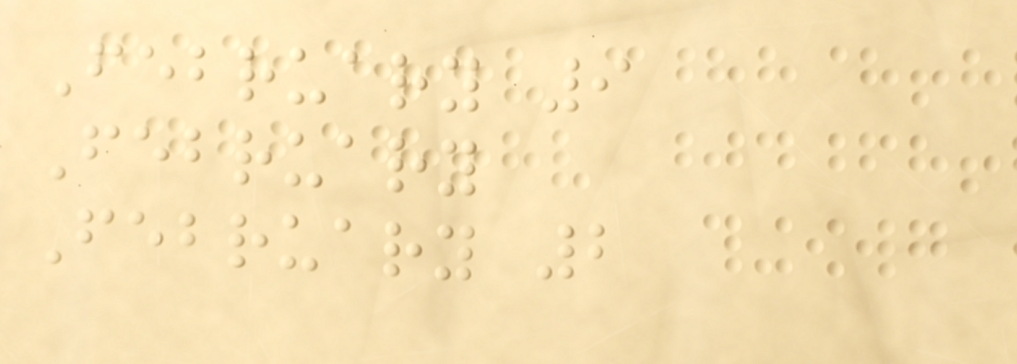February 9
February
February 2
